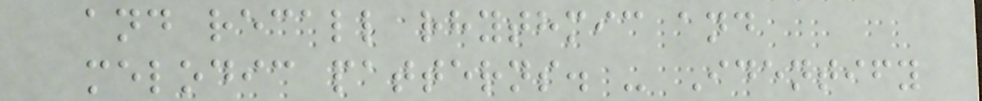and recall rhythmic and
melodic patterns. - Identify
